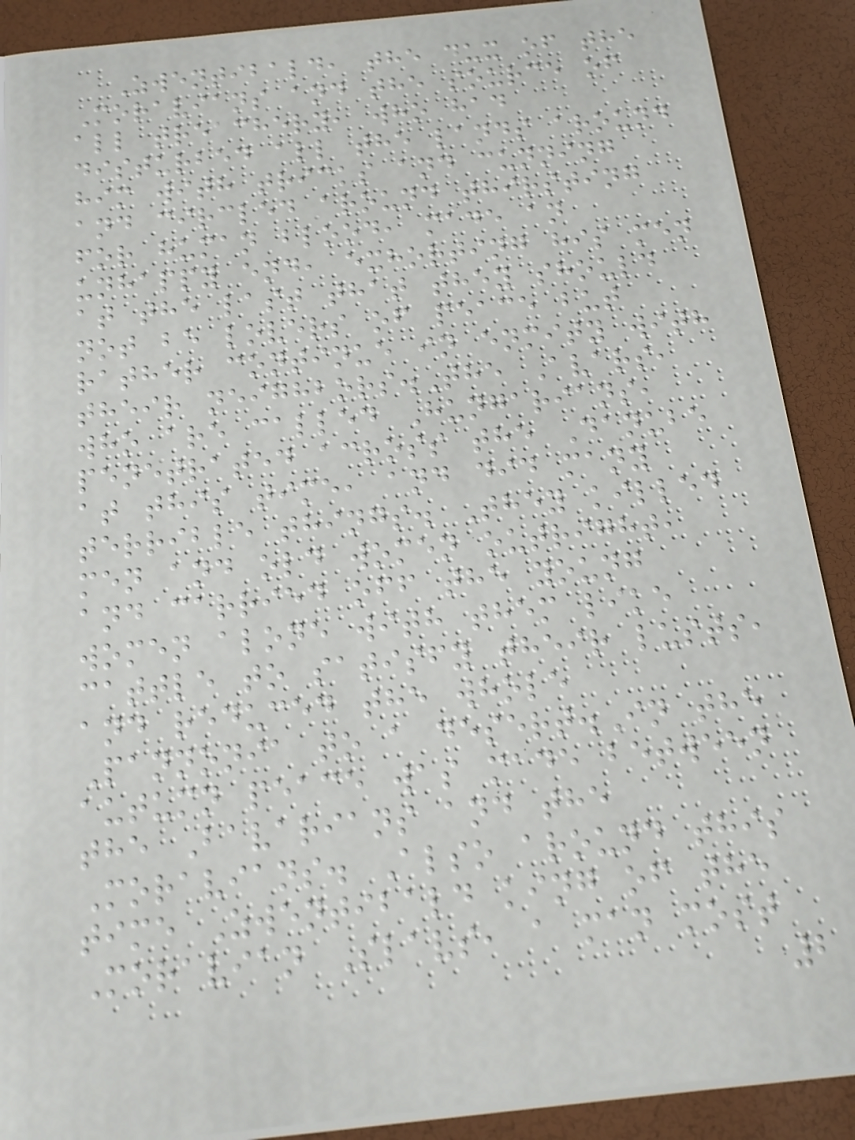Zwentibald, the dux of the
Moravians and the source of
all treachery, who had
disturbed all the lands around
him with tricks and cunning
and circled around thirsting
for human blood, made an
unhappy end, exhorting his men
at the last that they should
not be lovers of peace but
rather continue in enmity with
their neighbors.The Avars,
who are called Hungarians,
penetrated across the Danube
at this time, and did many
terrible things. They killed
men and old women outright,
and carried off the young
women alone with them like
cattle to satisfy their lusts,
and reduced the whole
Pannonia to a desert.In the
autumn peace was made between
the Bavarians and the
Moravians. Also around this
time Zwentibald king of the
Moravian Slavs, a man most
2
